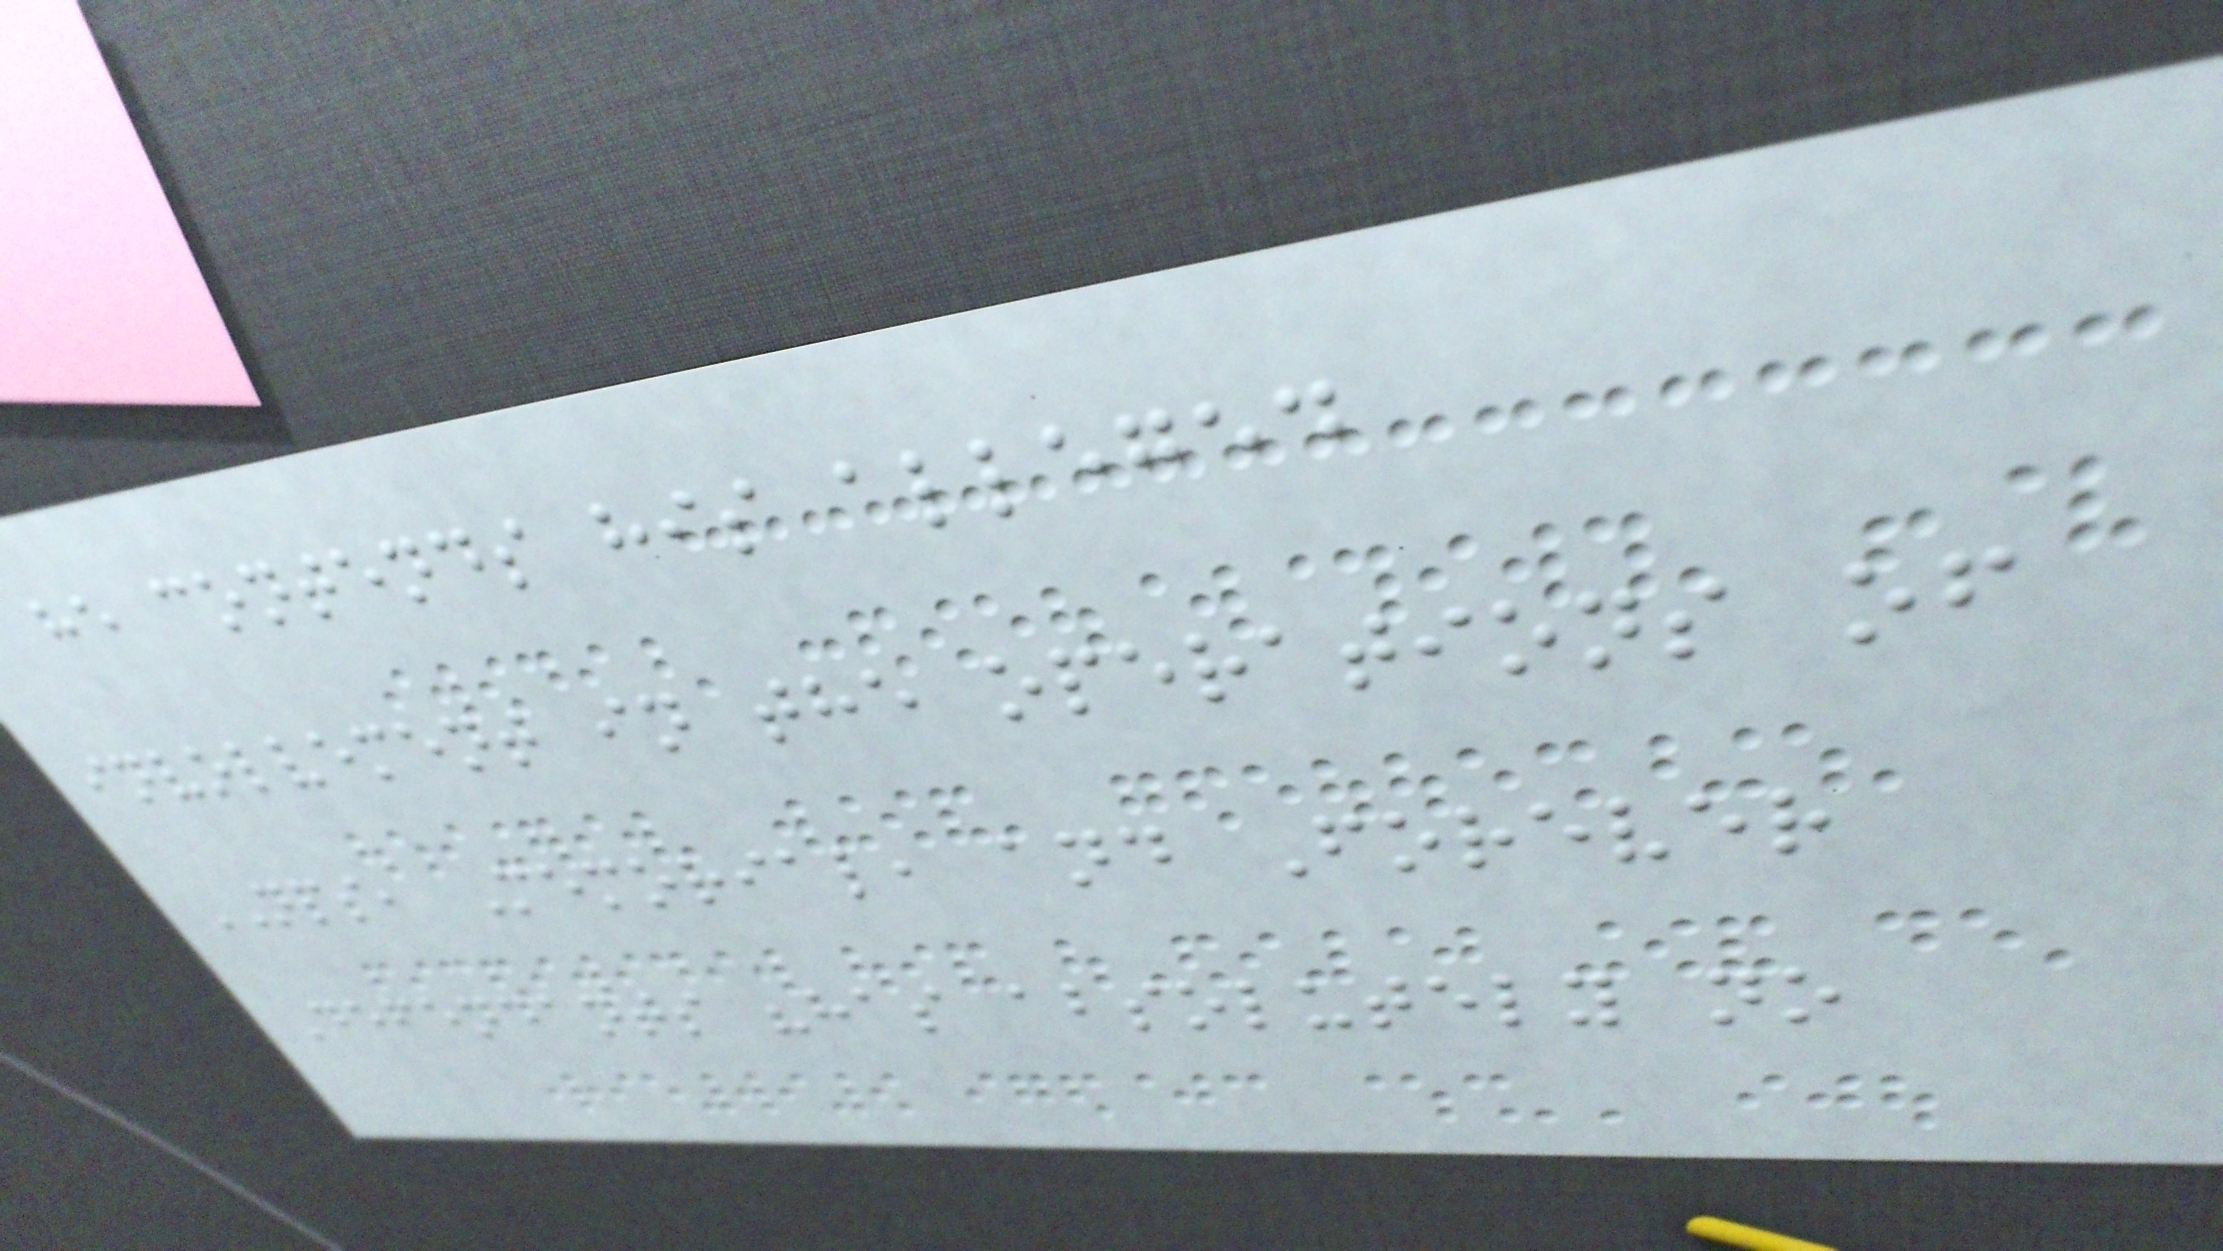he contends his alleged
involvement in the operations of
NPS, Memorial, and Forever
Defendants "has absolutely no
